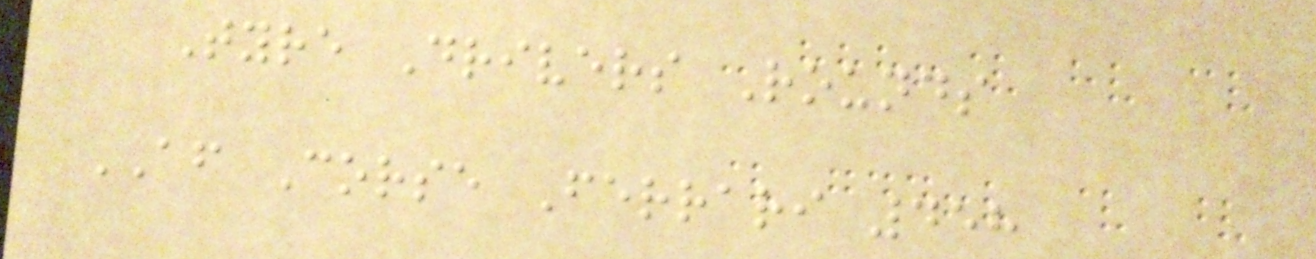Tyre Drivers Rounds
AF Corse Ferrari 458
